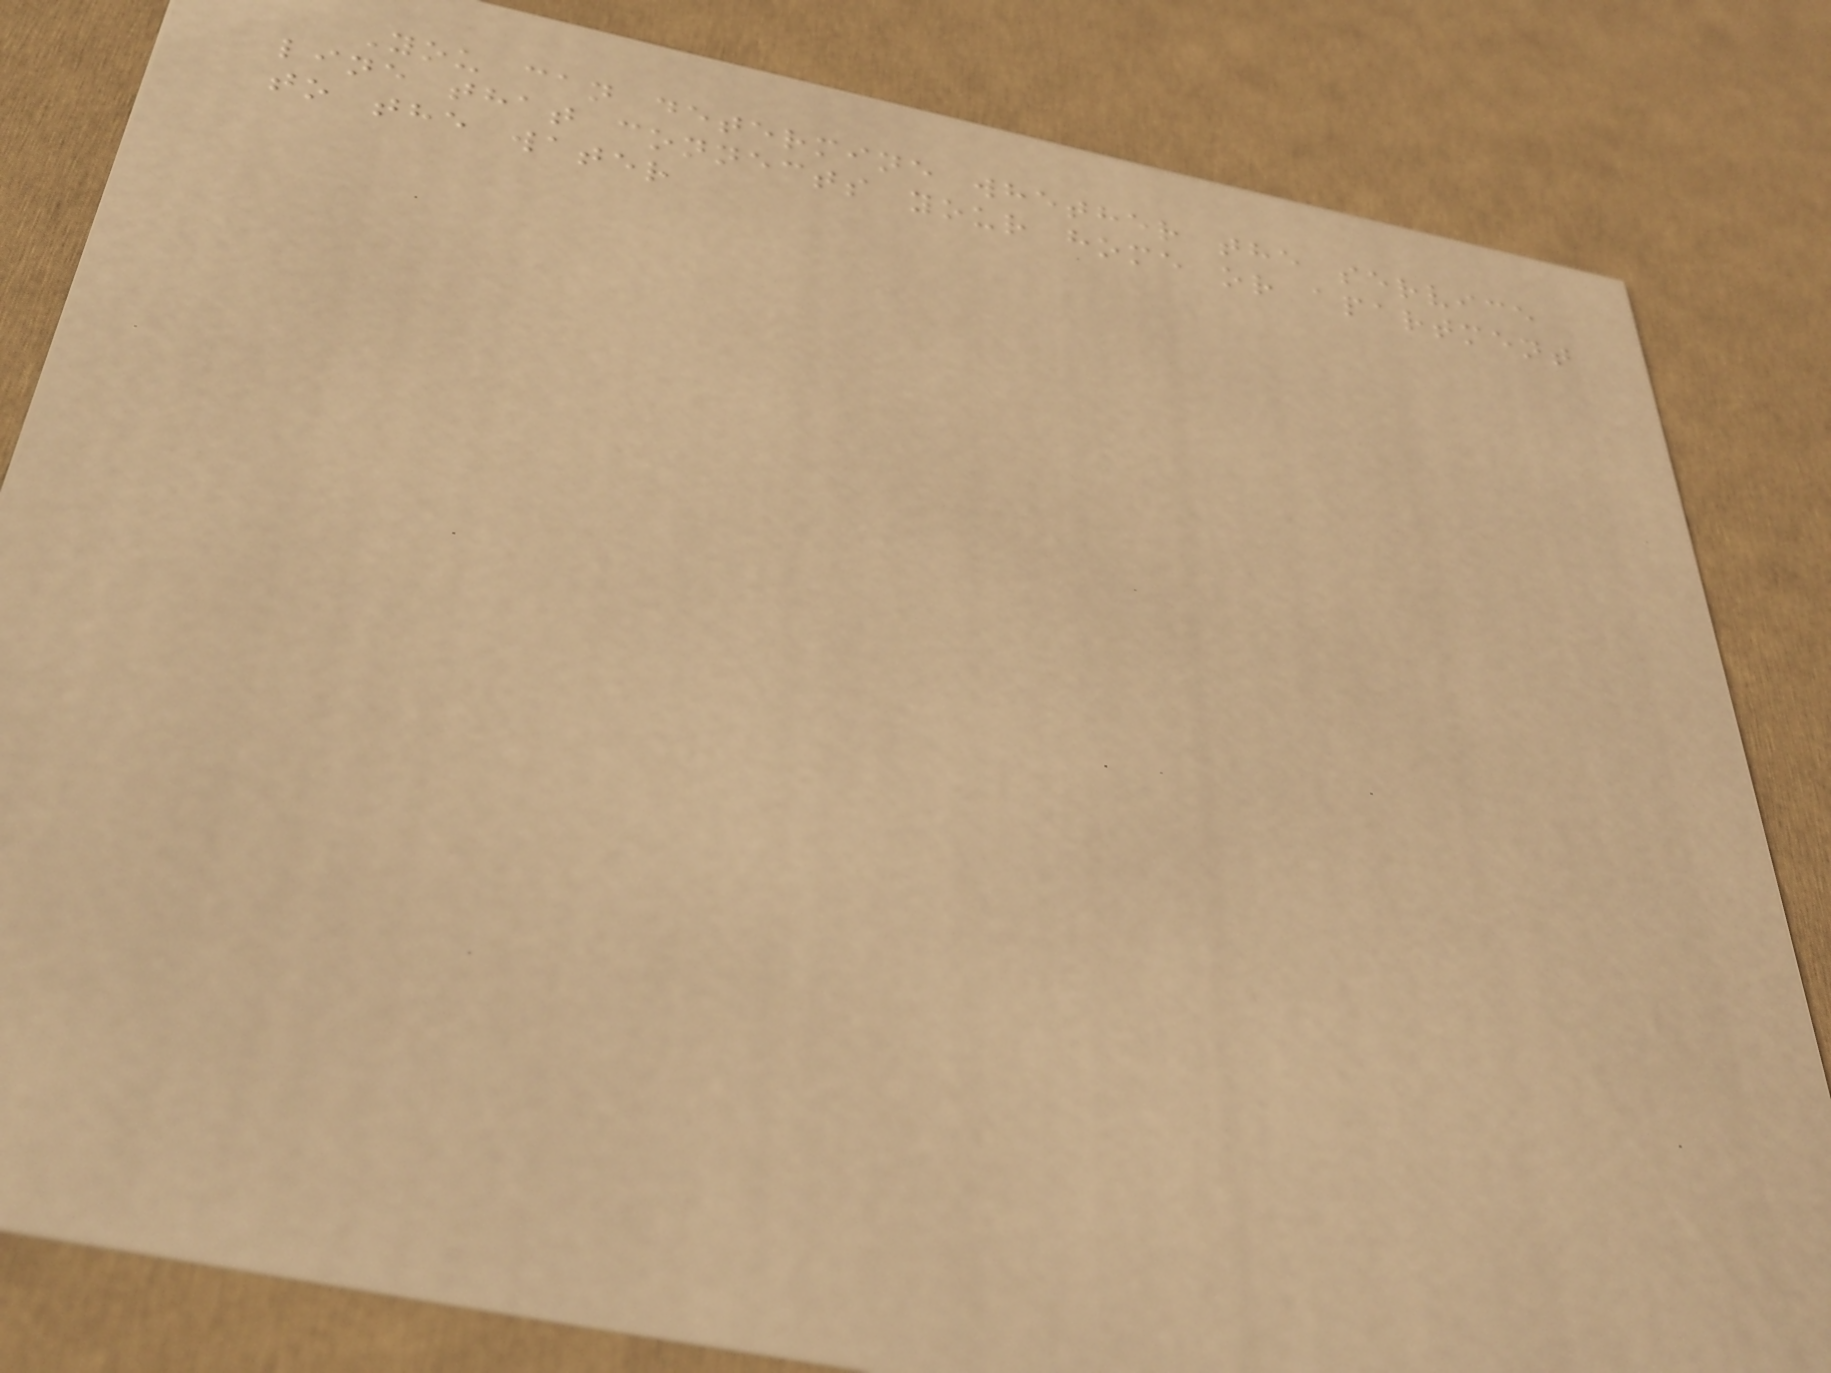You can determine whether the service
line that connects your home or apartment
to the water
